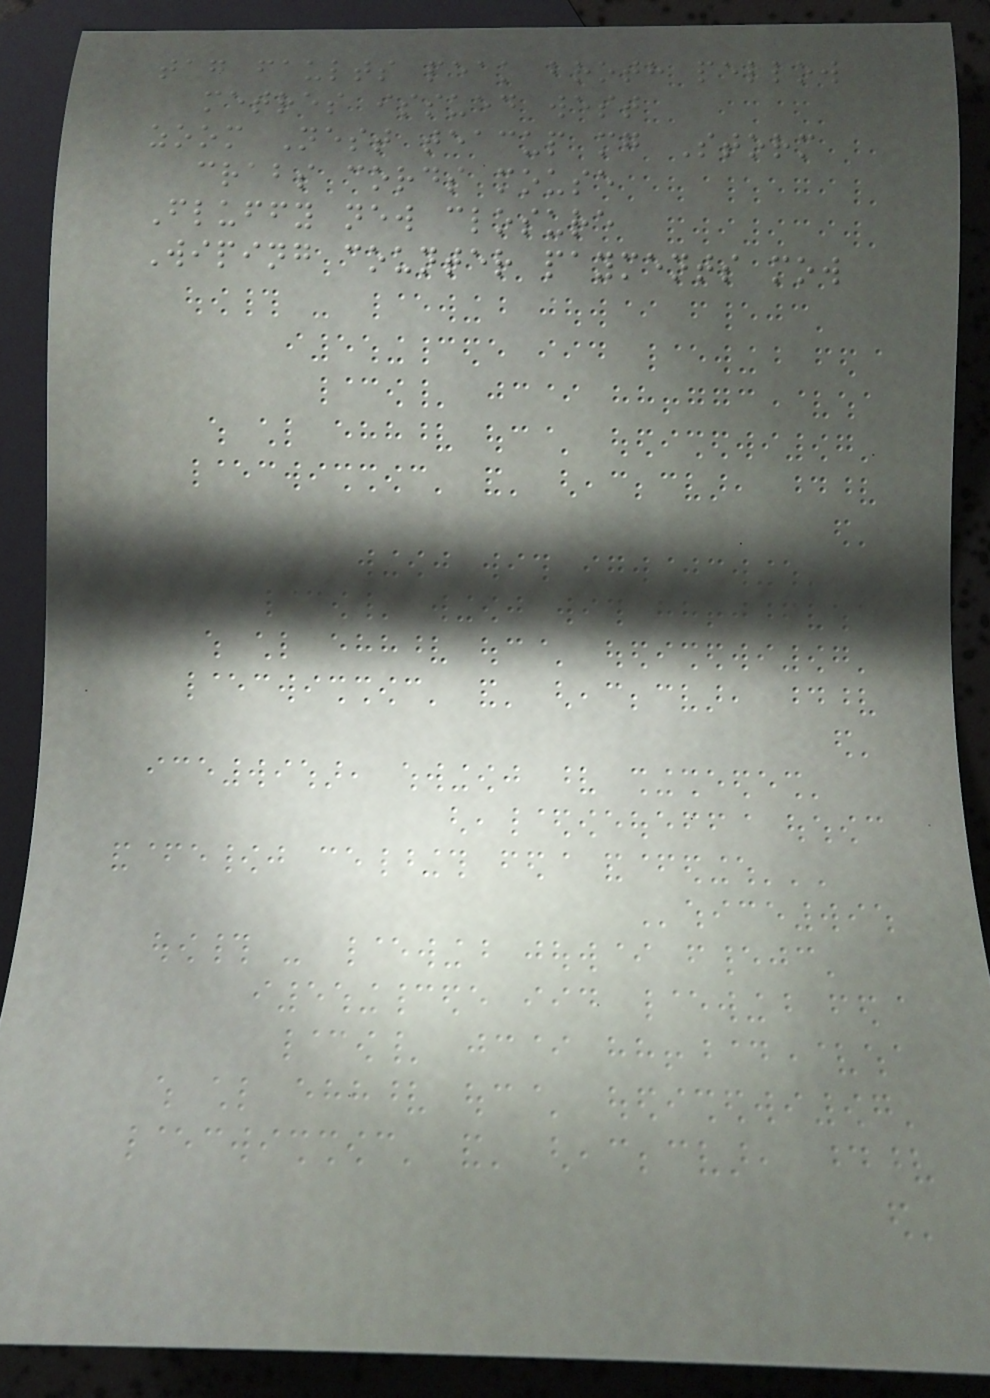tag faults peak broth pellow
metres issued west
zoom Nest teacup mg Storm
crabs cords mouse
Fluffy new closure
Wiping counter payments mow
